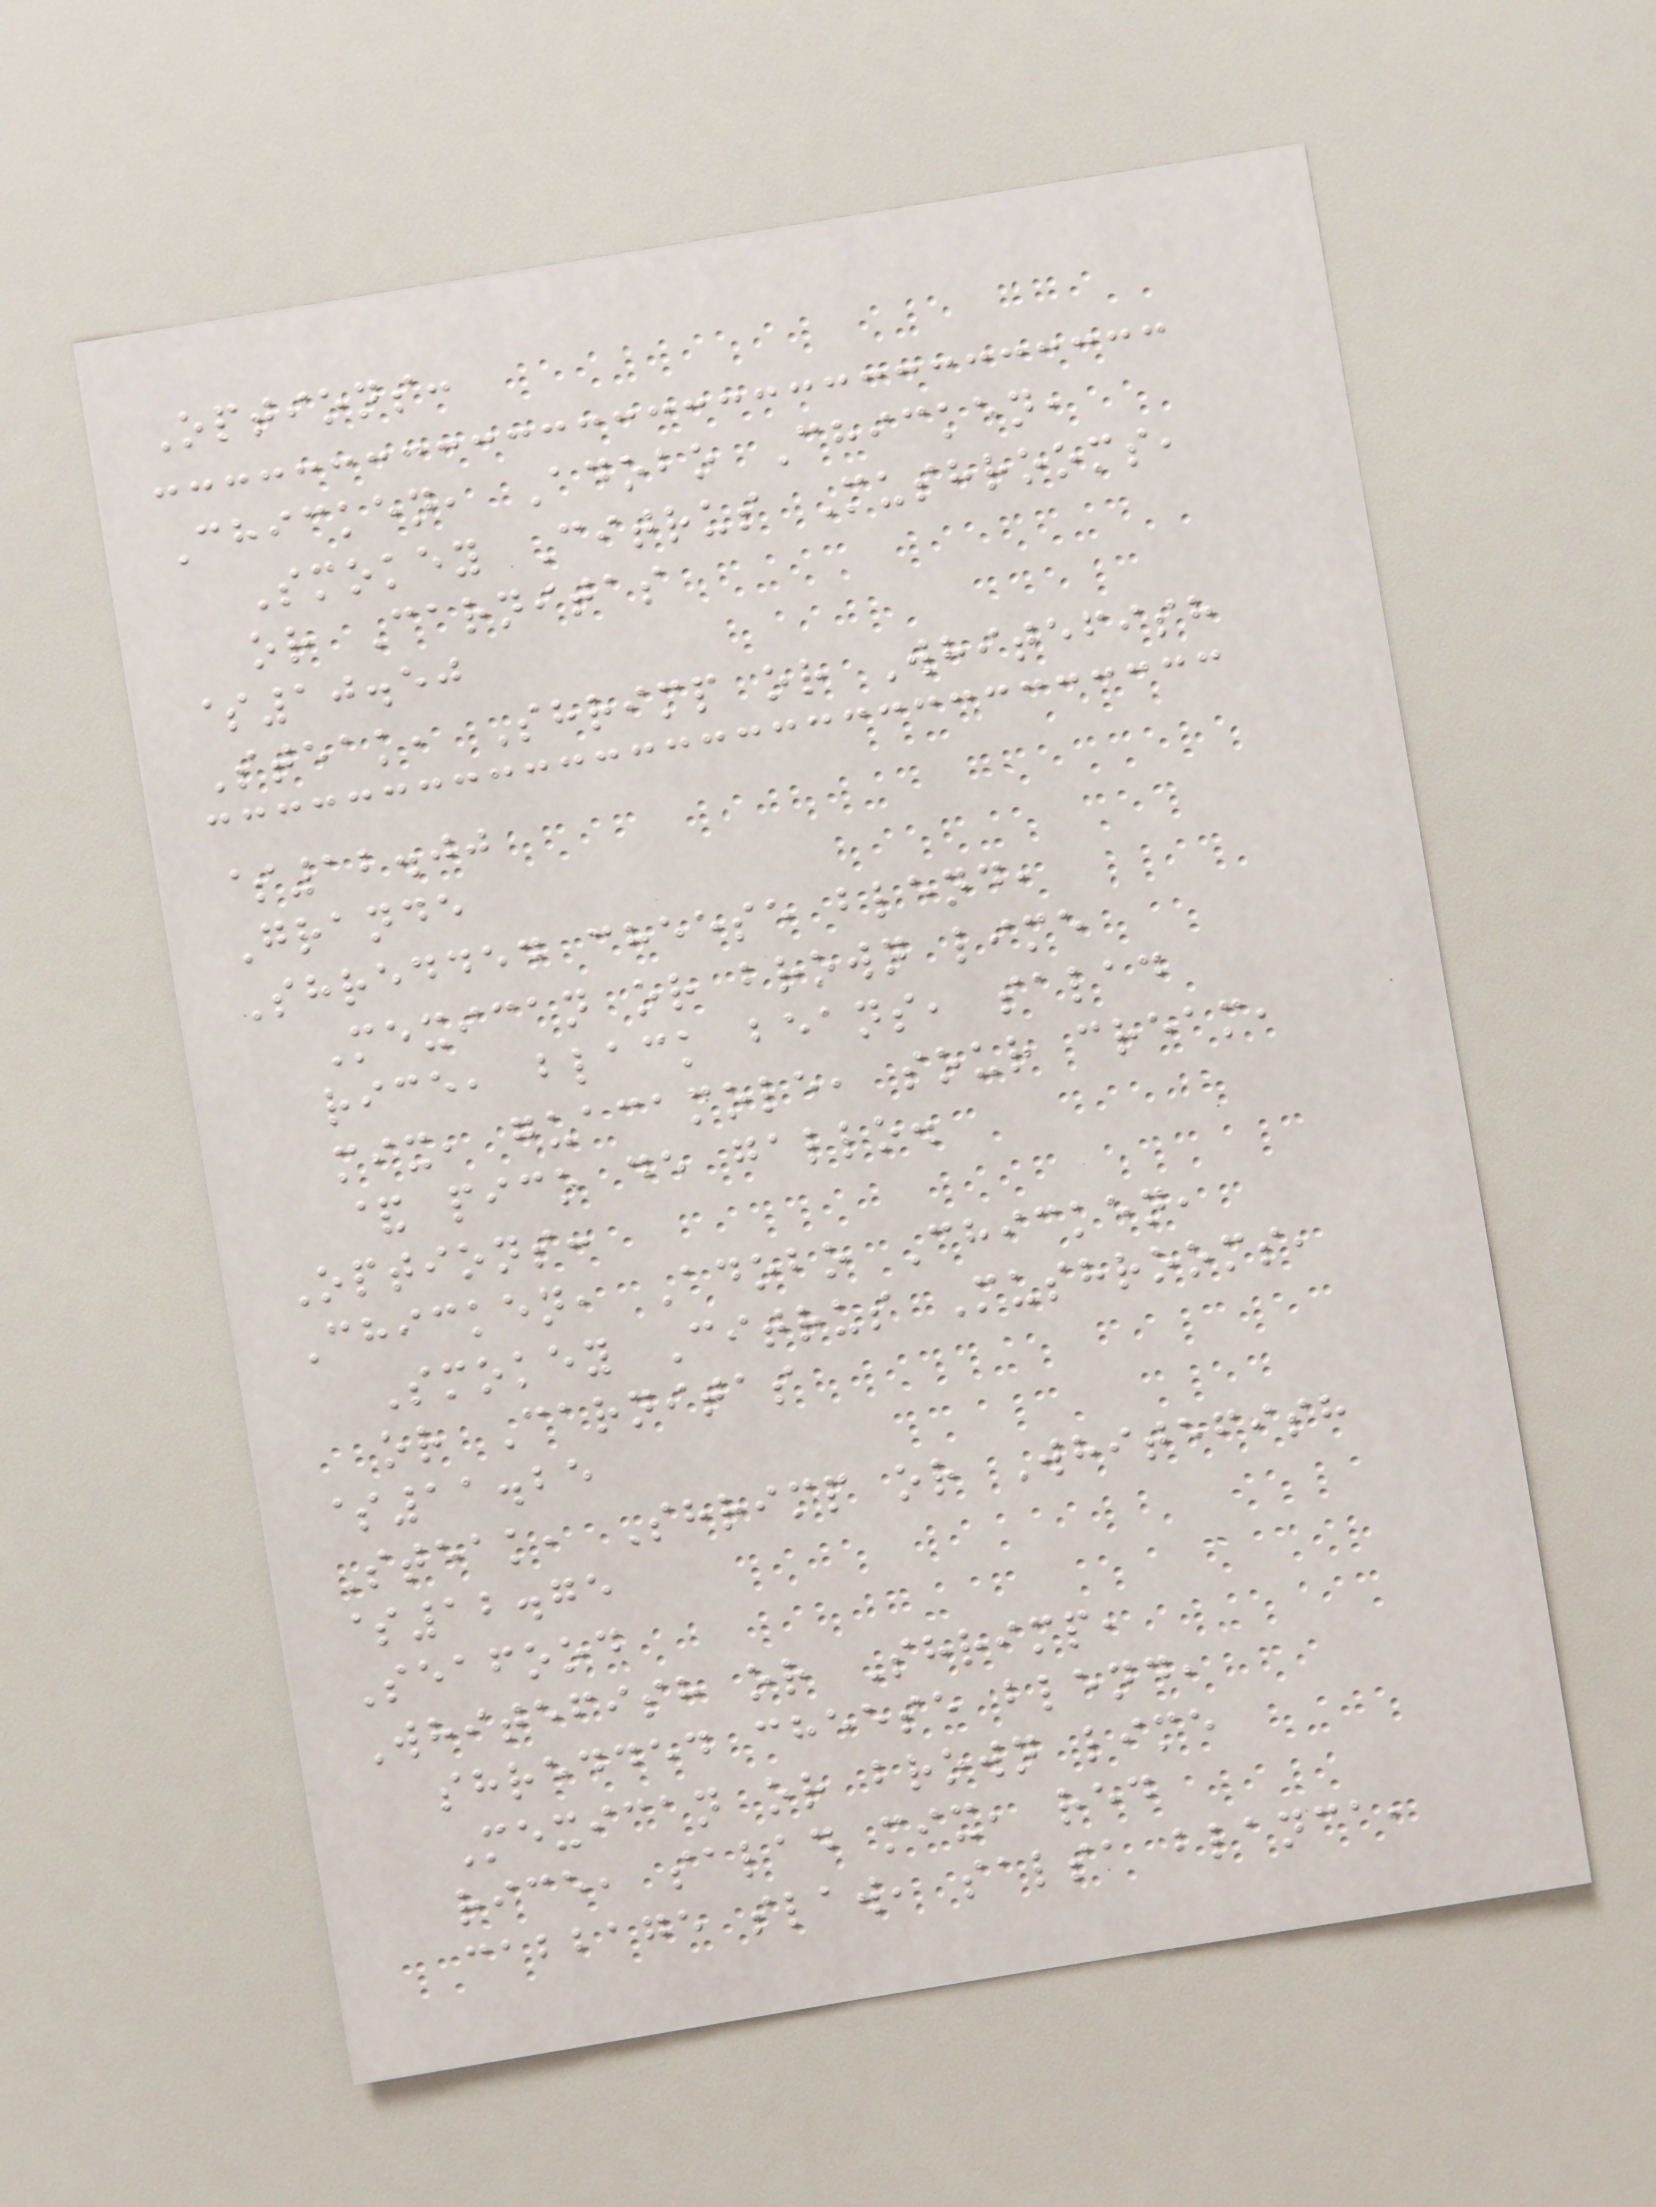Options:
Chicken, Adobo Chicken,
Smokey Citrus Mushrooms,
or Carnitas
$10.50
Steak, Shrimp or Whitefish
$12.00
Grande
Shredded cheese blend,
Mexican or brown lime
rice, black beans, salad
mix, guacamole, sour cream,
& pico de gallo.
Options:
Chicken, Adobo Chicken,
Smokey Citrus Mushrooms,
or Carnitas
$11.25
Steak, Shrimp or Whitefish
$12.75
Seafood
Whitefish or Shrimp,
shredded cheese blend,
Mexican or brown lime
rice, salad mix, red
cabbage slaw, salsa blanca,
